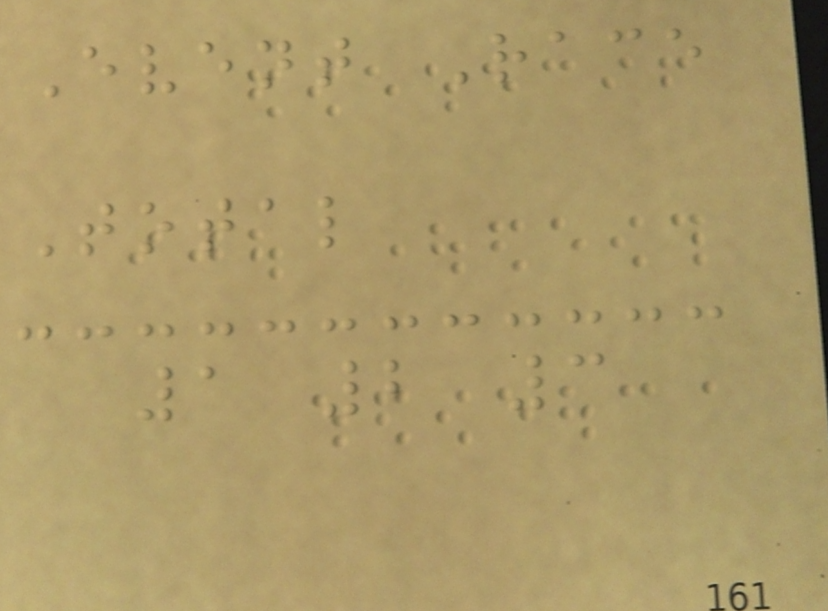Event Race
Total
1 2 3
